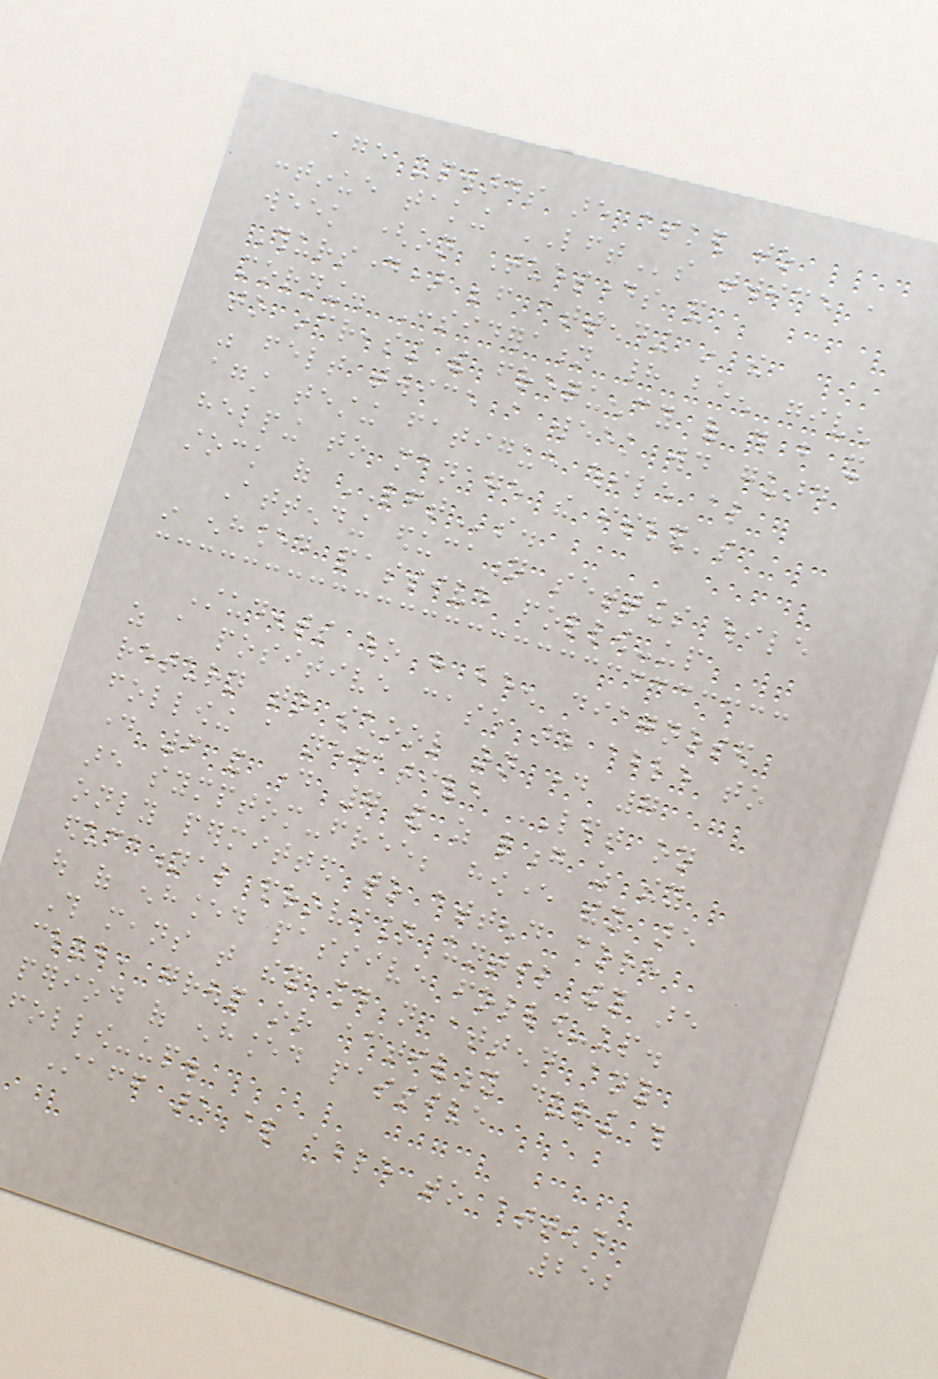age upwards are asked to
continue taking LFTs twice a
week (on Tuesdays and
Thursday) before attending in the
morning. Consideration had been given
to increasing the frequency of this but it
was felt twice a week would guard
against testing fatigue while also
helping to manage the island's
stock of LFTs.
Attending education settings while
in enhanced passive follow-up
Students who have been diagnosed
as a positive case are able to
return to school on day 7
following a negative LFT on
day 6 and day 7 and as long as they
are symptom-free; however they are
only permitted to attend core
educational provision until they are
out of enhanced passive follow-up.
This means that they should not attend any
club, group or activity during this
period of enhanced passive
follow-up.
Staff are also able to attend
252
